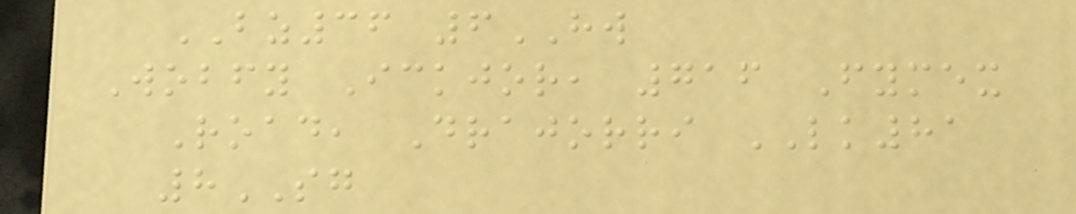BZ36 6HW
Wobfy Ickjor, 716 Fymex
Road, Drajorri LK81
8SG
